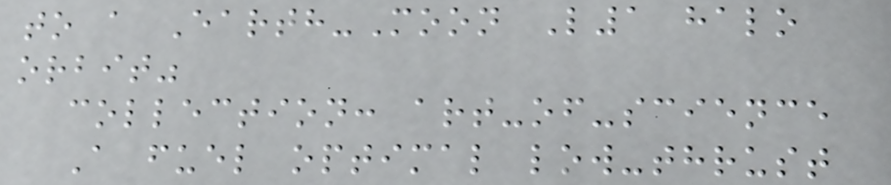to a Earth-Moon L1 halo
orbit"
collection: art-of-science
A fuel optimal low-thrust
